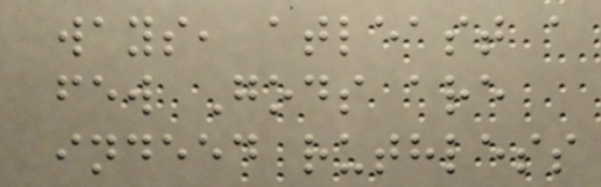ways, atleast a
few Gods are
indeed ruthless
